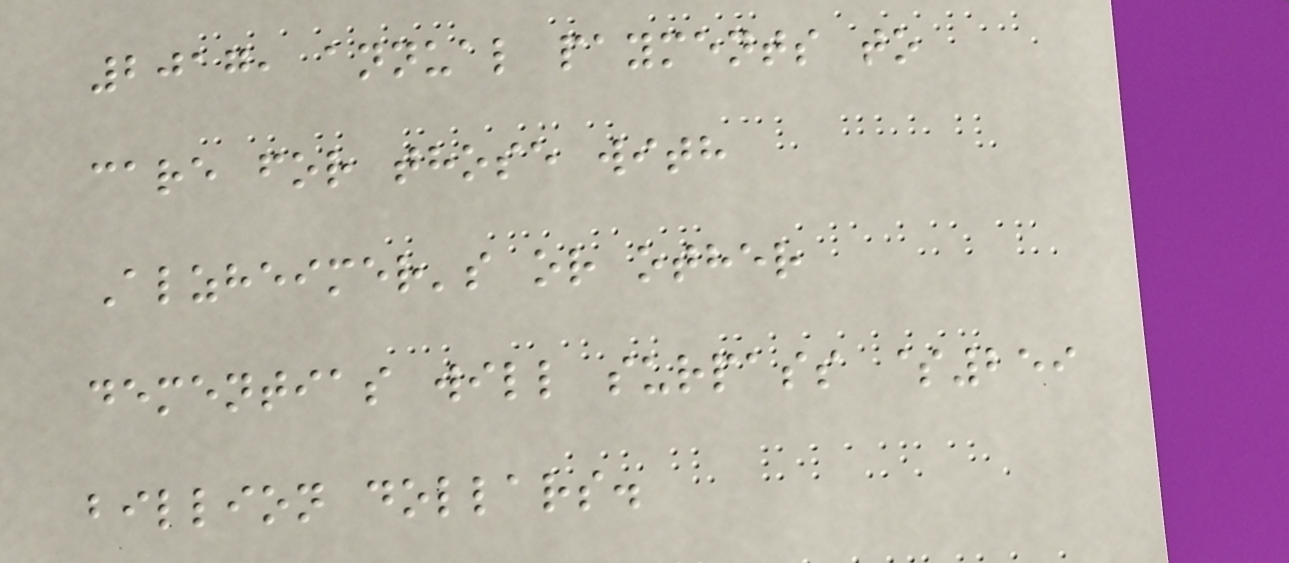2017, annual payments to
care for those with
Alzheimer's or other
dementias will surpass $259
billion dollars.
